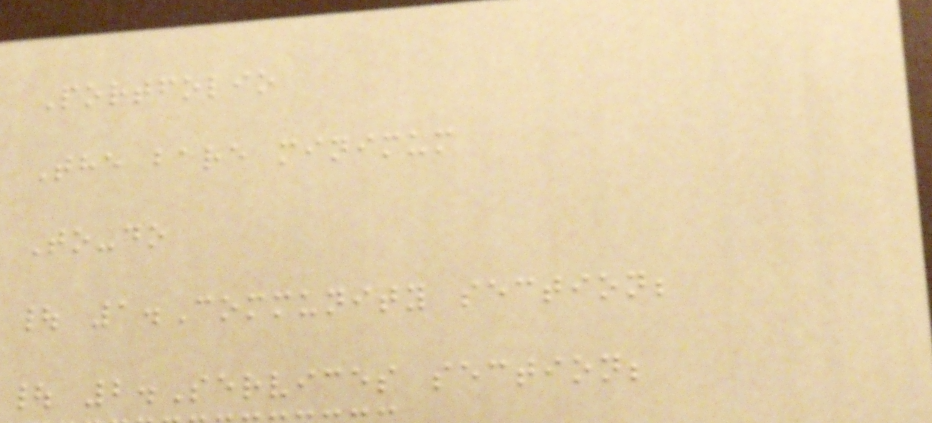Portfolio
The bare minimum
To-do
| 1.Community section;
| 2.Services section;
